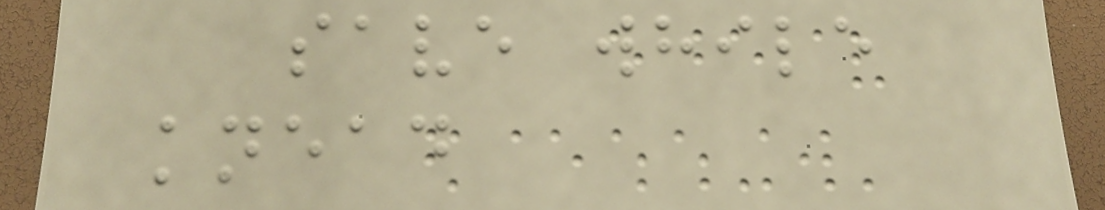save while
knead
